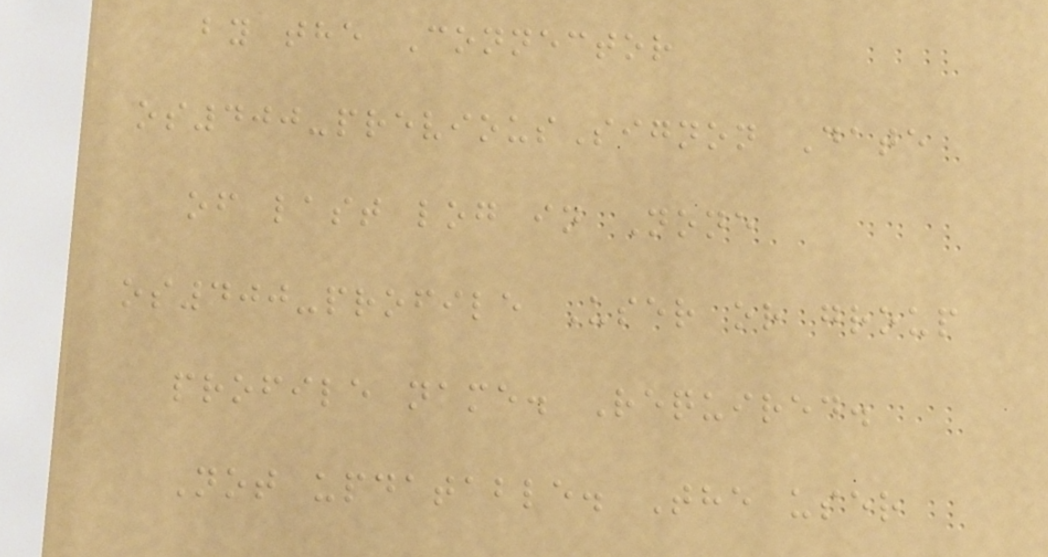by the Connector
os400-previousSignon Date
of last log in None
os400-profile User or group
profile name. Required.
Not updatable. The user
